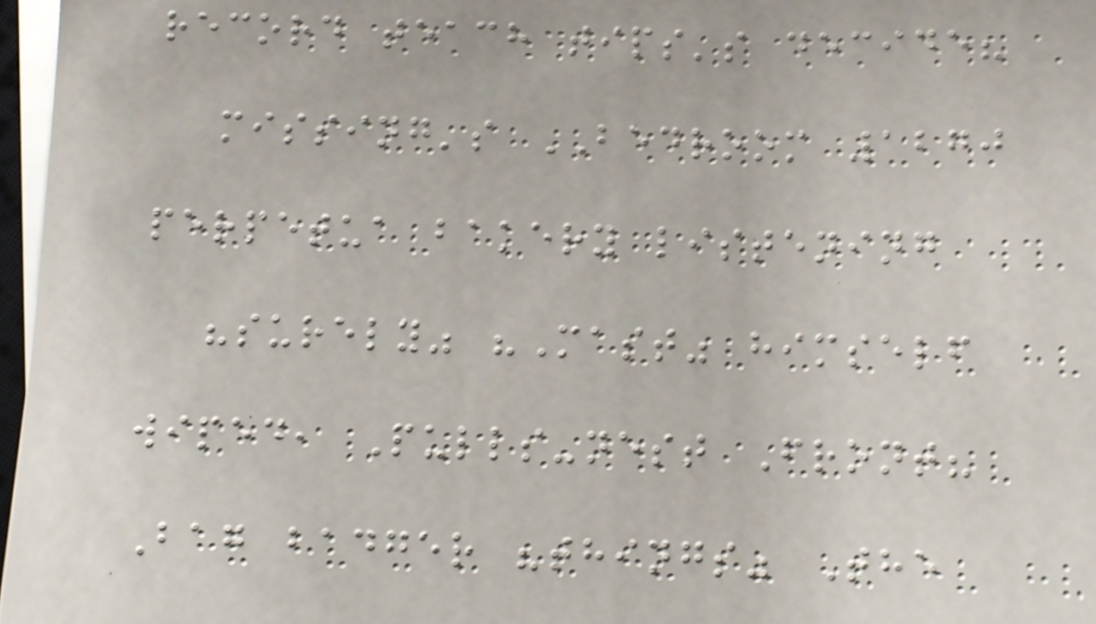record teach tips's decide?
missing's BEDROOM 1270
perpetua bakery listening
"surely" "Mast" himself
wiped, Pulls-nest Front?
Bag badger "things" The
